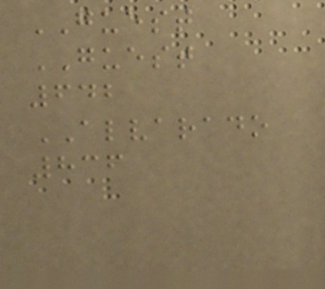GUEST
GUEST
642
ALVARADO
836
